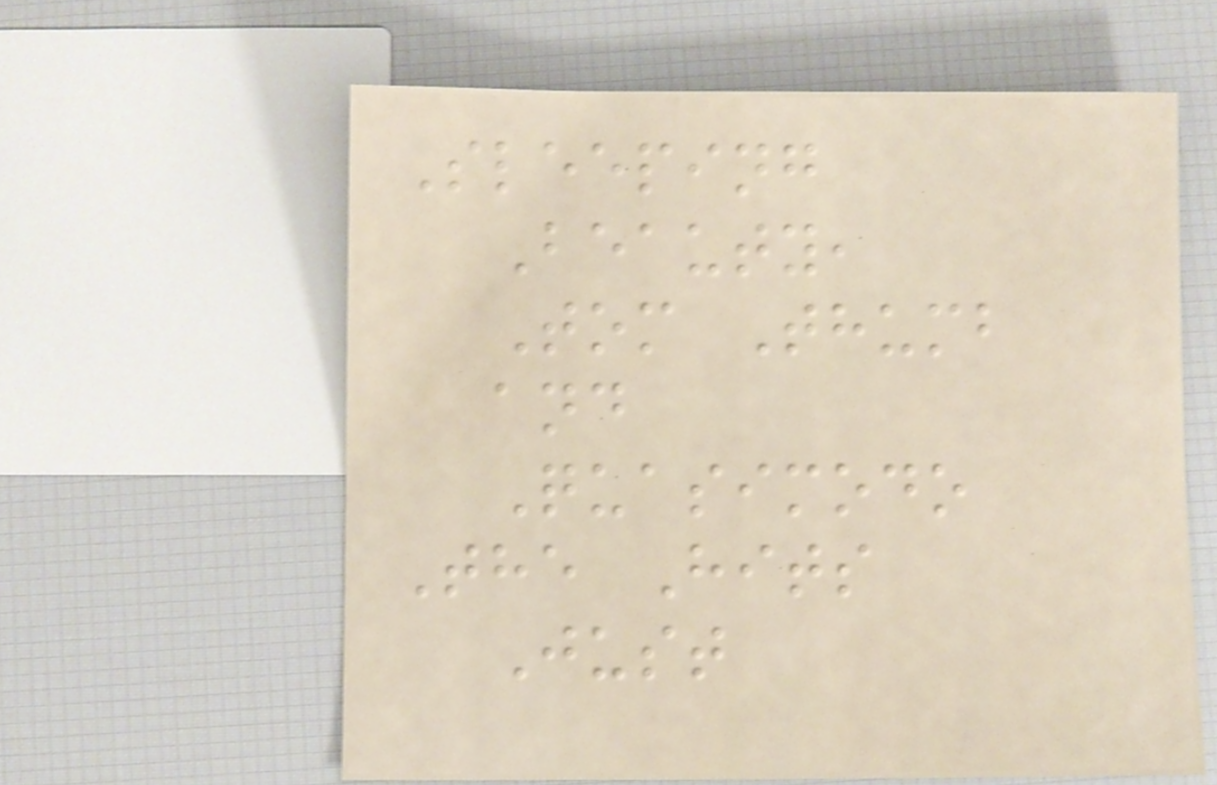Sleeping
Beauty,
Tom Thumb
and
Quasimodo
The Hits
Just
